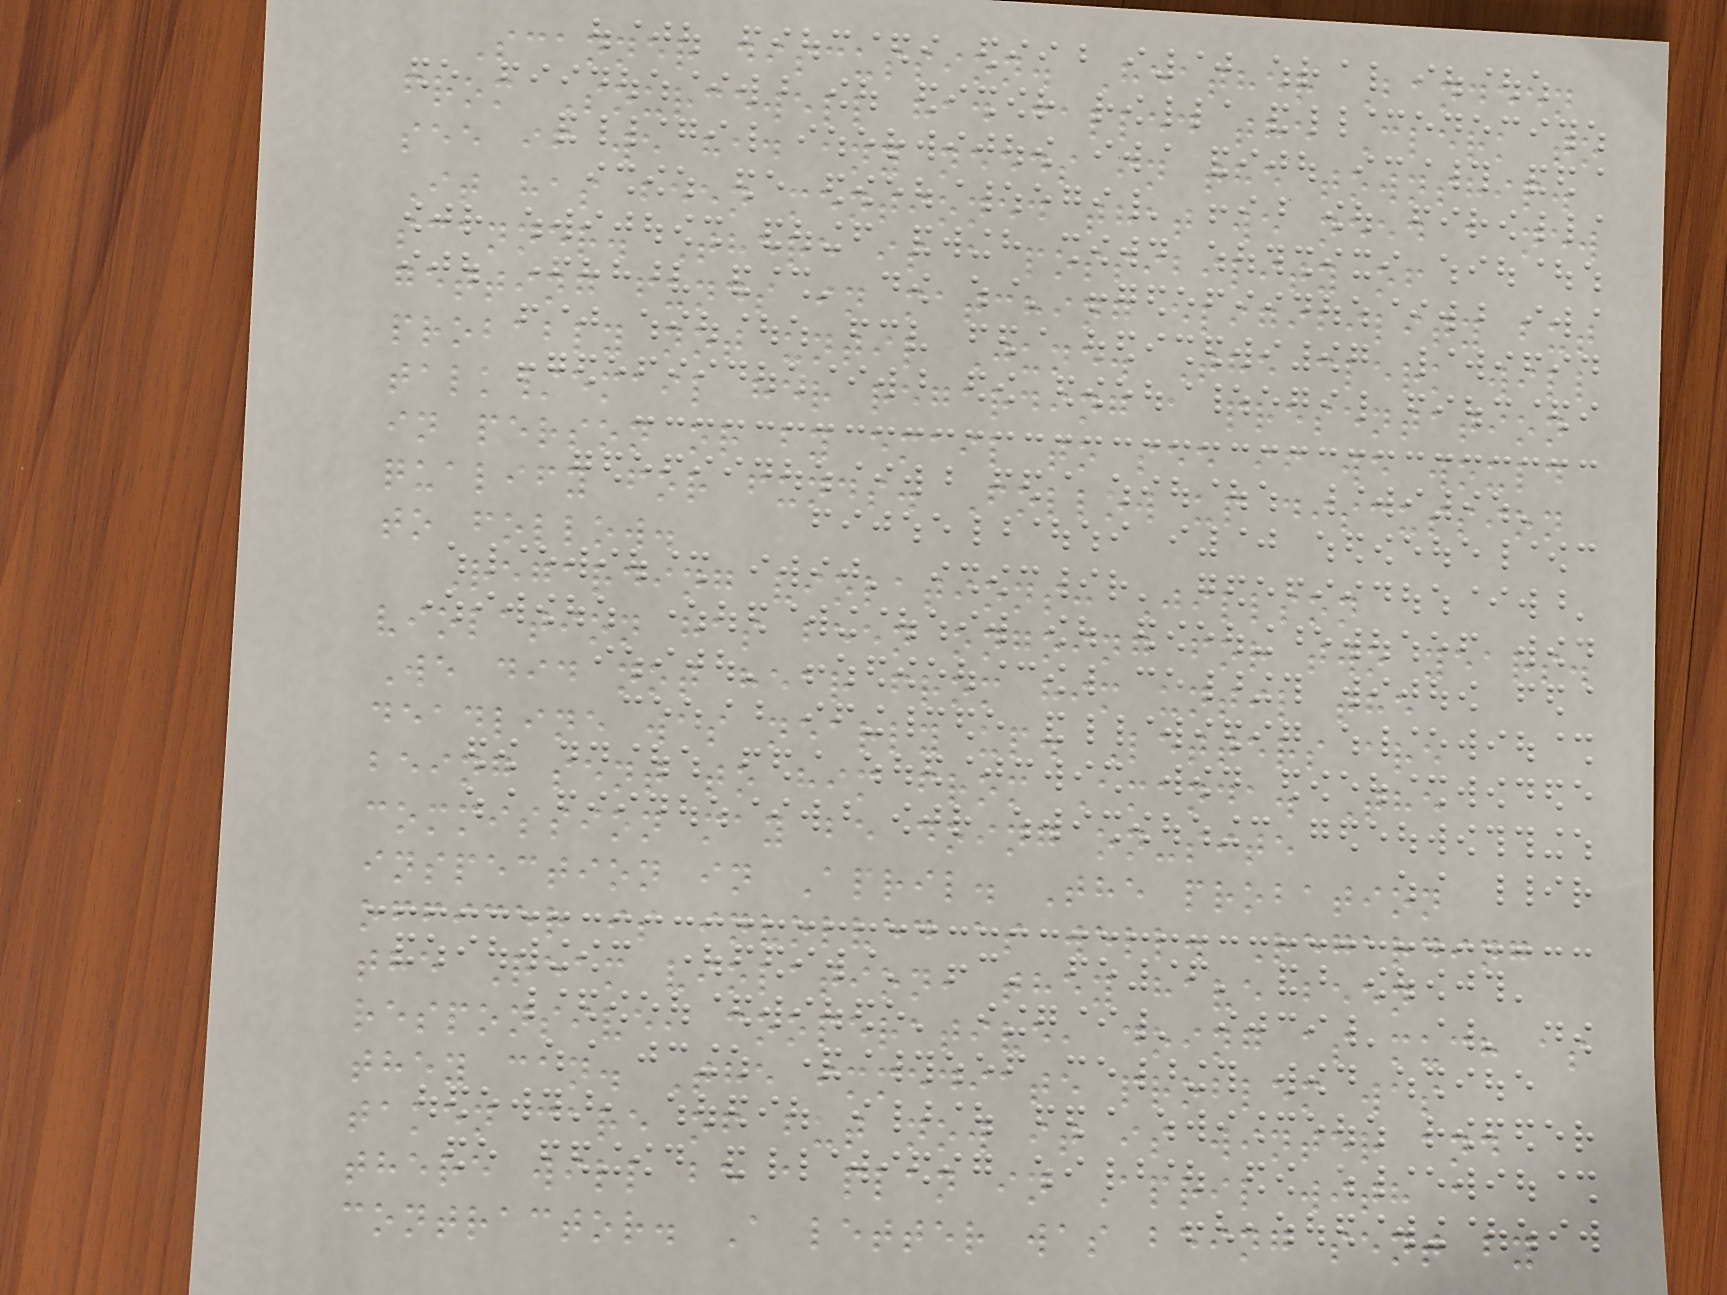Scanner discussion. Heather Bandeen
from Sourcewell had called the Clerk to
see if we had any needs in the township.
It has been mentioned that we need a new
scanner. There is a possibility of
getting funds in matching eligibility but
probably not until June. The clerk will
talk/email her regarding a presentation
in person or by email to see if we would
qualify for funds. Follow up discussion
to follow.
Regarding violations: Jillson
violation has been ongoing for two years.
We did not hear from him until the
deadline was nearly up. Letters are
being sent to him from Amanda. The
commission may be doing on-site
inspection in April. The probation
officer is involved as well. Regarding
the Ream violation, they have been
responsive, cooperative, doing as much as
they can. The immediate problem was
taken care of but now it is winter and
there will be a plan in April with a
contractor. A letter was being sent by
